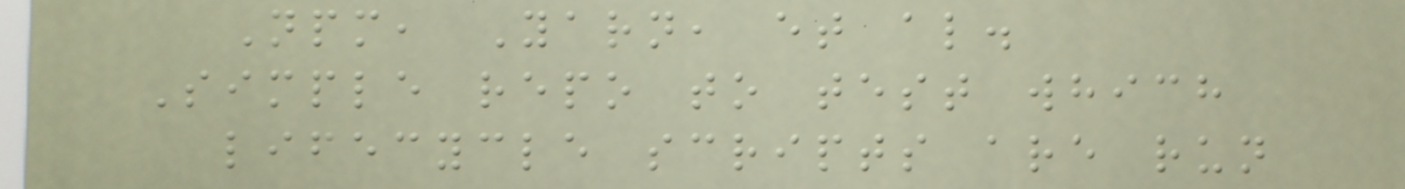Npm, Yarn, et al.
Simple repo to test which
lifecycle scripts are run
